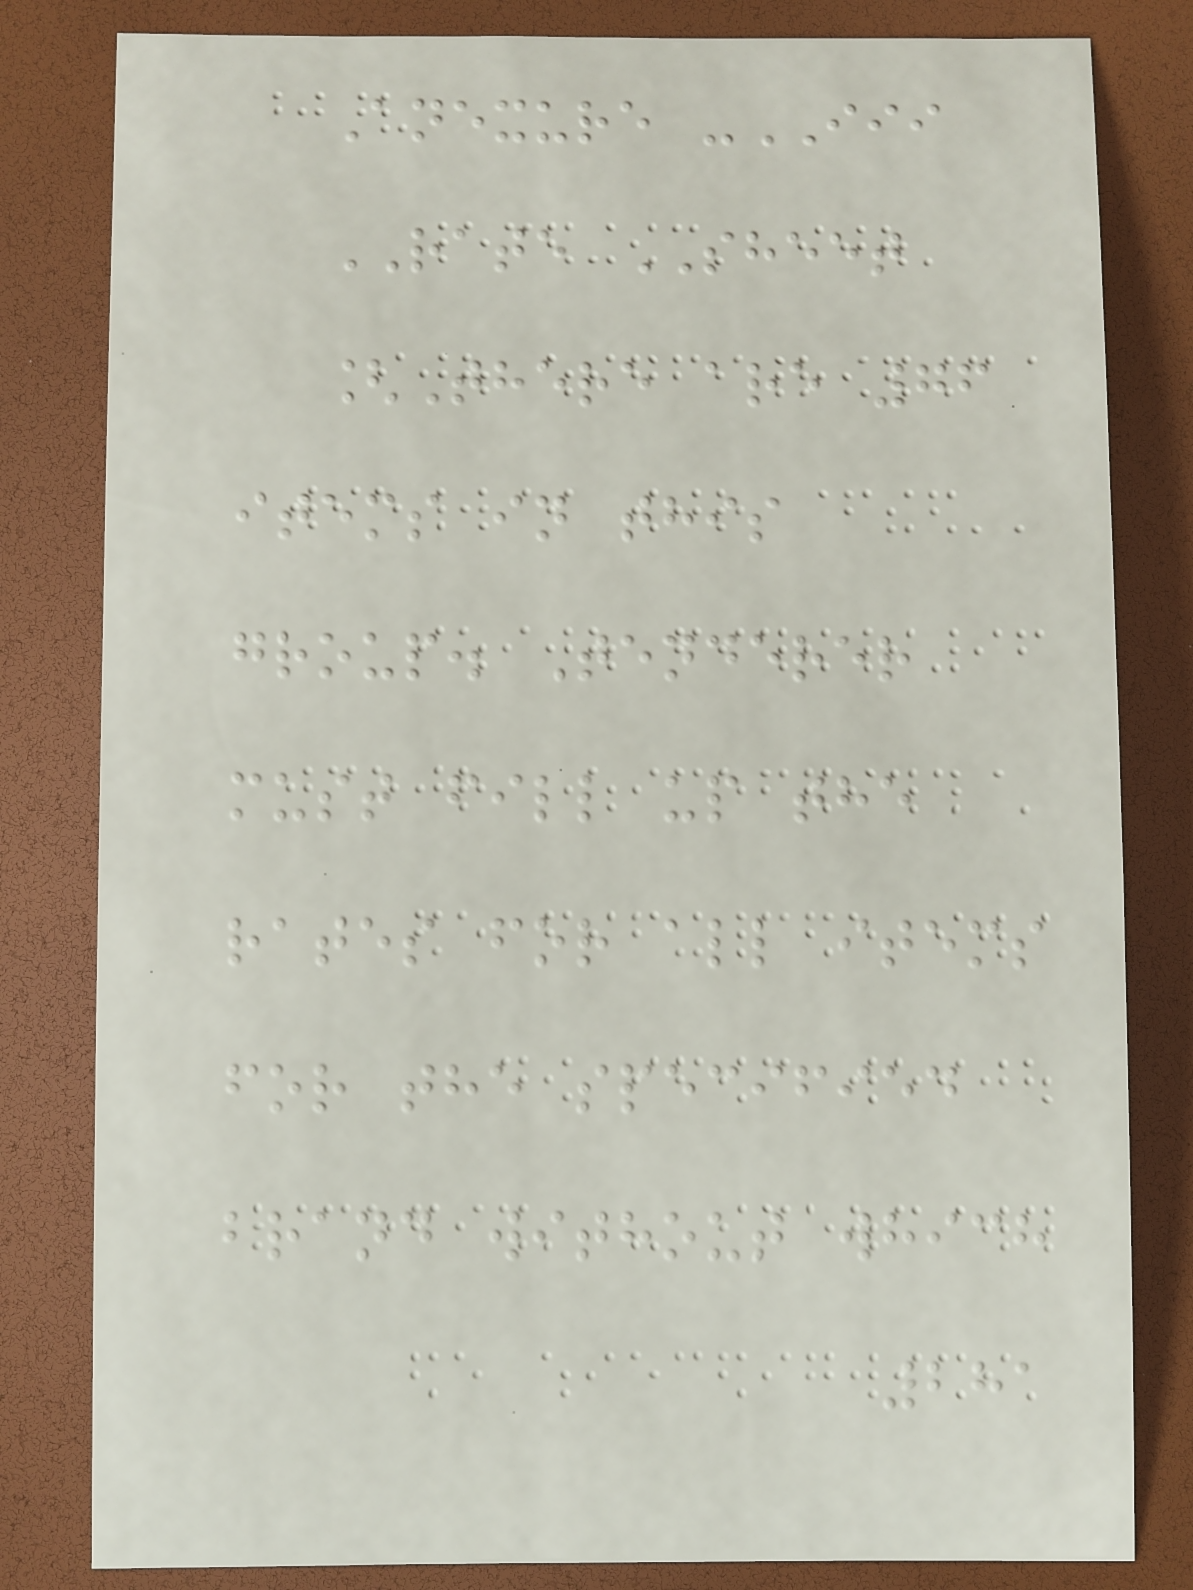Anexure -III
RATE SHEET
[There are 76
items in this
group. Tenderer
must fill up the
rates for all items
for the specified
brand without which
281
